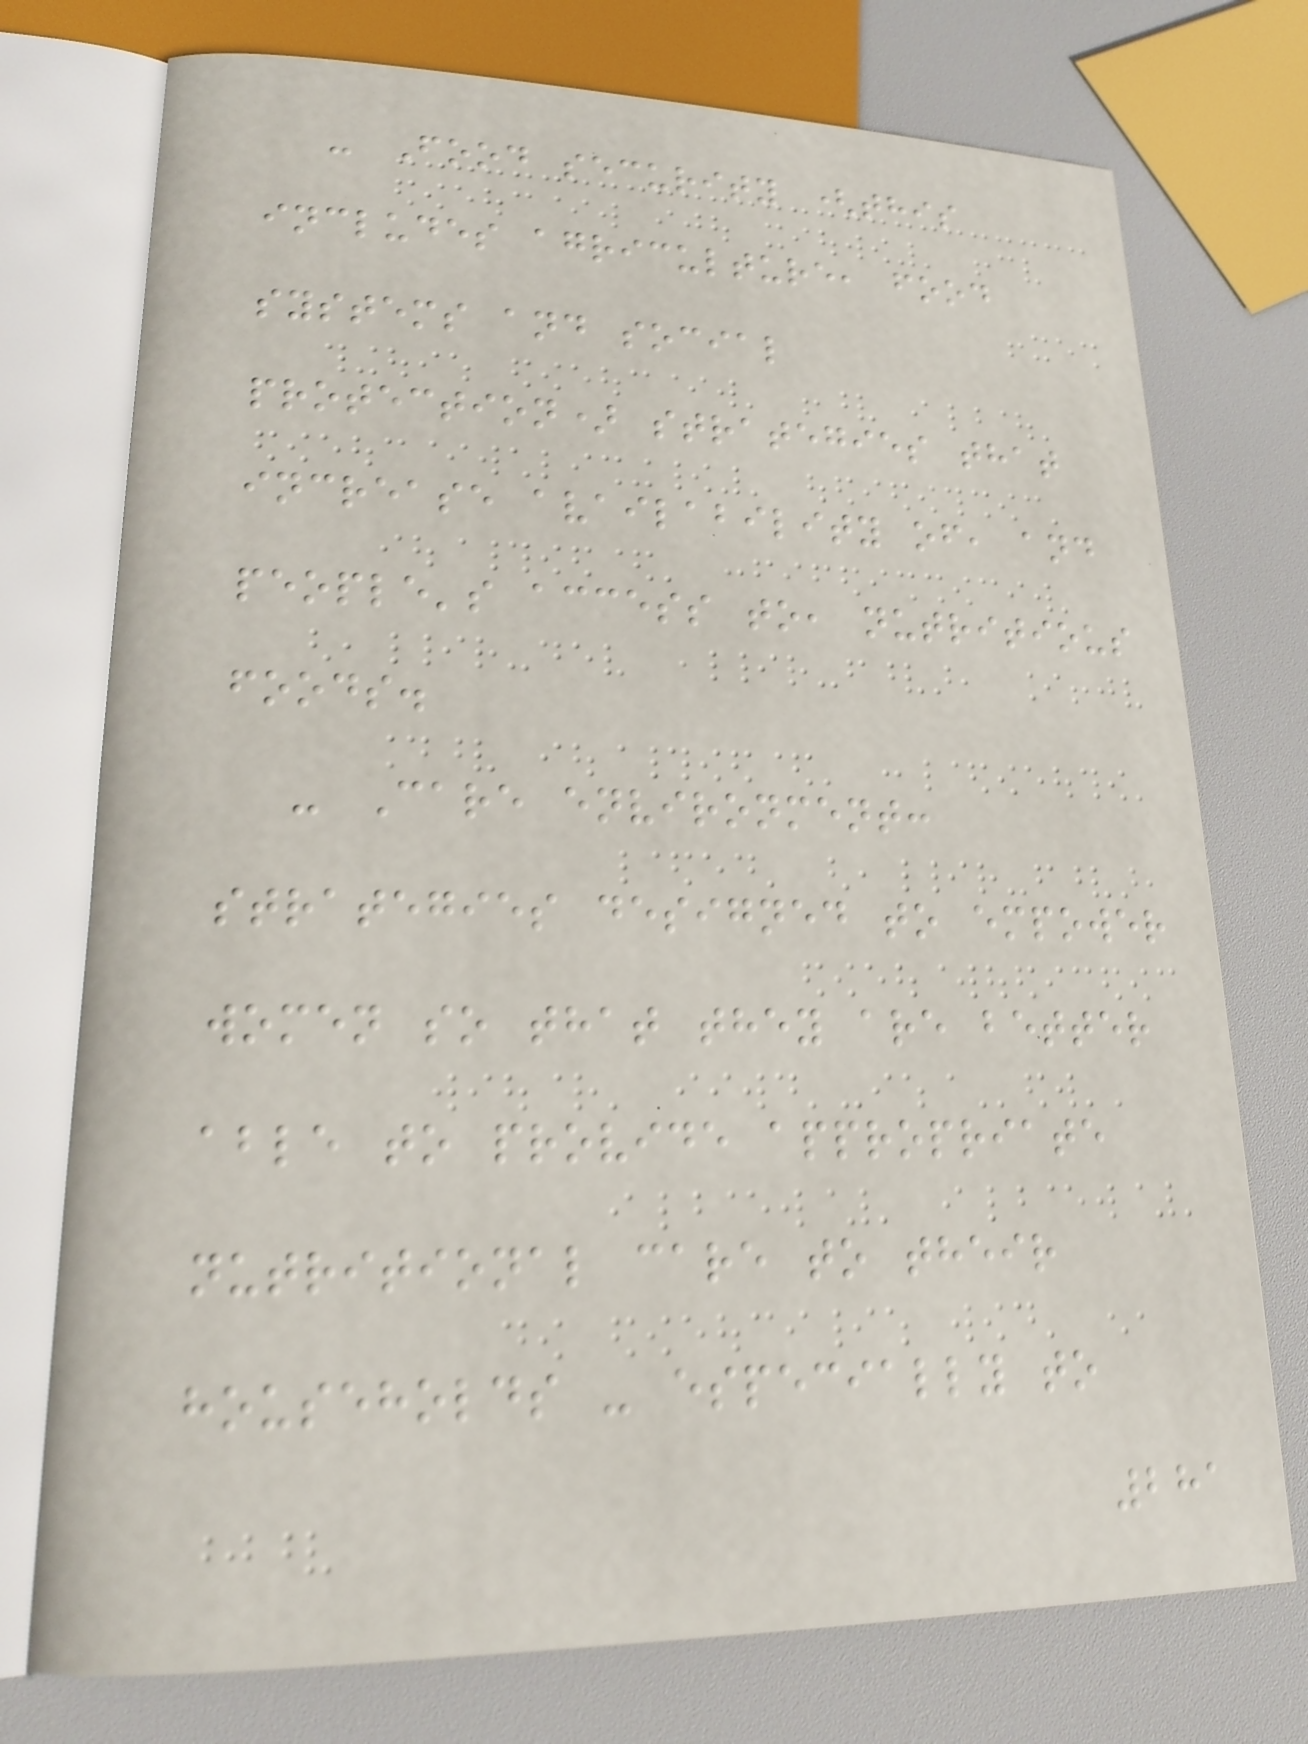- Food security (this
includes agriculture, food
systems and social
protection) strategies that
increase availability of, and
people's access to, nutritious
foods.
- Care environment:
strategies designed to empower
women so that they are better
able to provide appropriate
nutritional care to their
households - especially to
281
